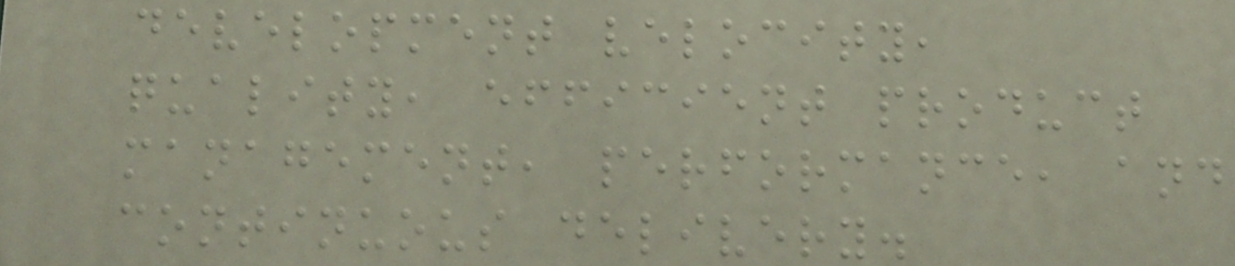development velocity,
quality, efficient product
management, performance, and
continuous delivery.
